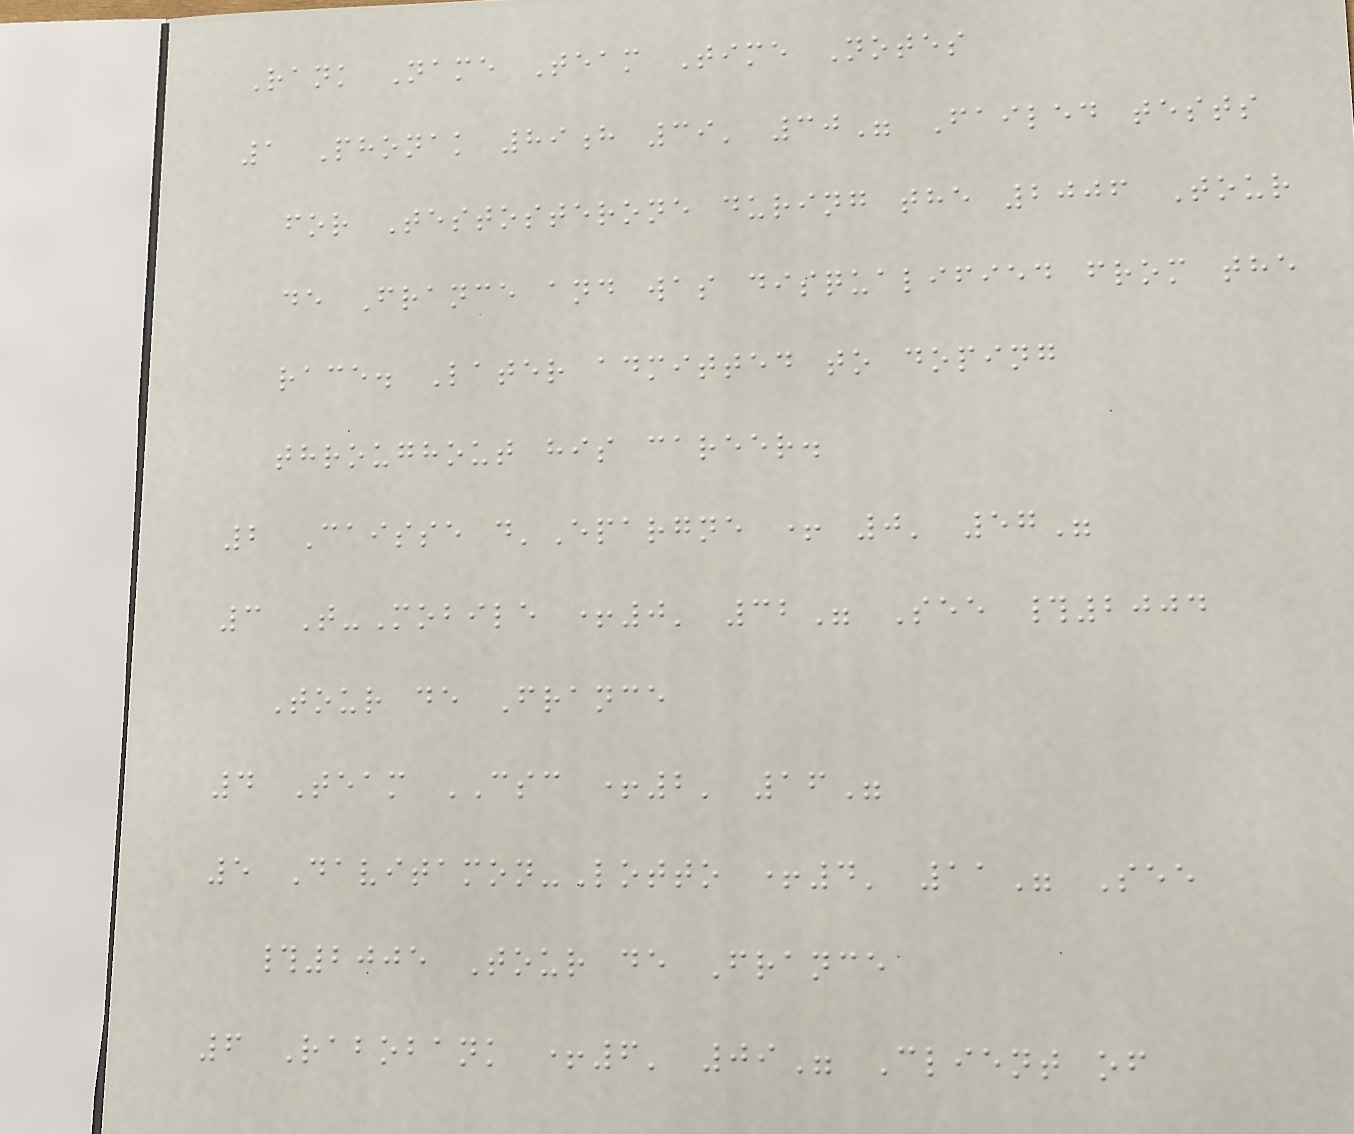Rank Name Team Time Notes
1 Phonak 89h 39' 30" Failed tests
for Testosterone during the 2006 Tour
de France and was disqualified from the
race. Later admitted to doping
throughout his career.
2 Caisse d'Epargne + 0' 57"
3 T-Mobile +0' 32" See #2004
Tour de France
4 Team CSC +2' 16"
5 Davitamon-Lotto +4' 11" See
#2005 Tour de France
6 Rabobank +6' 09" Client of
